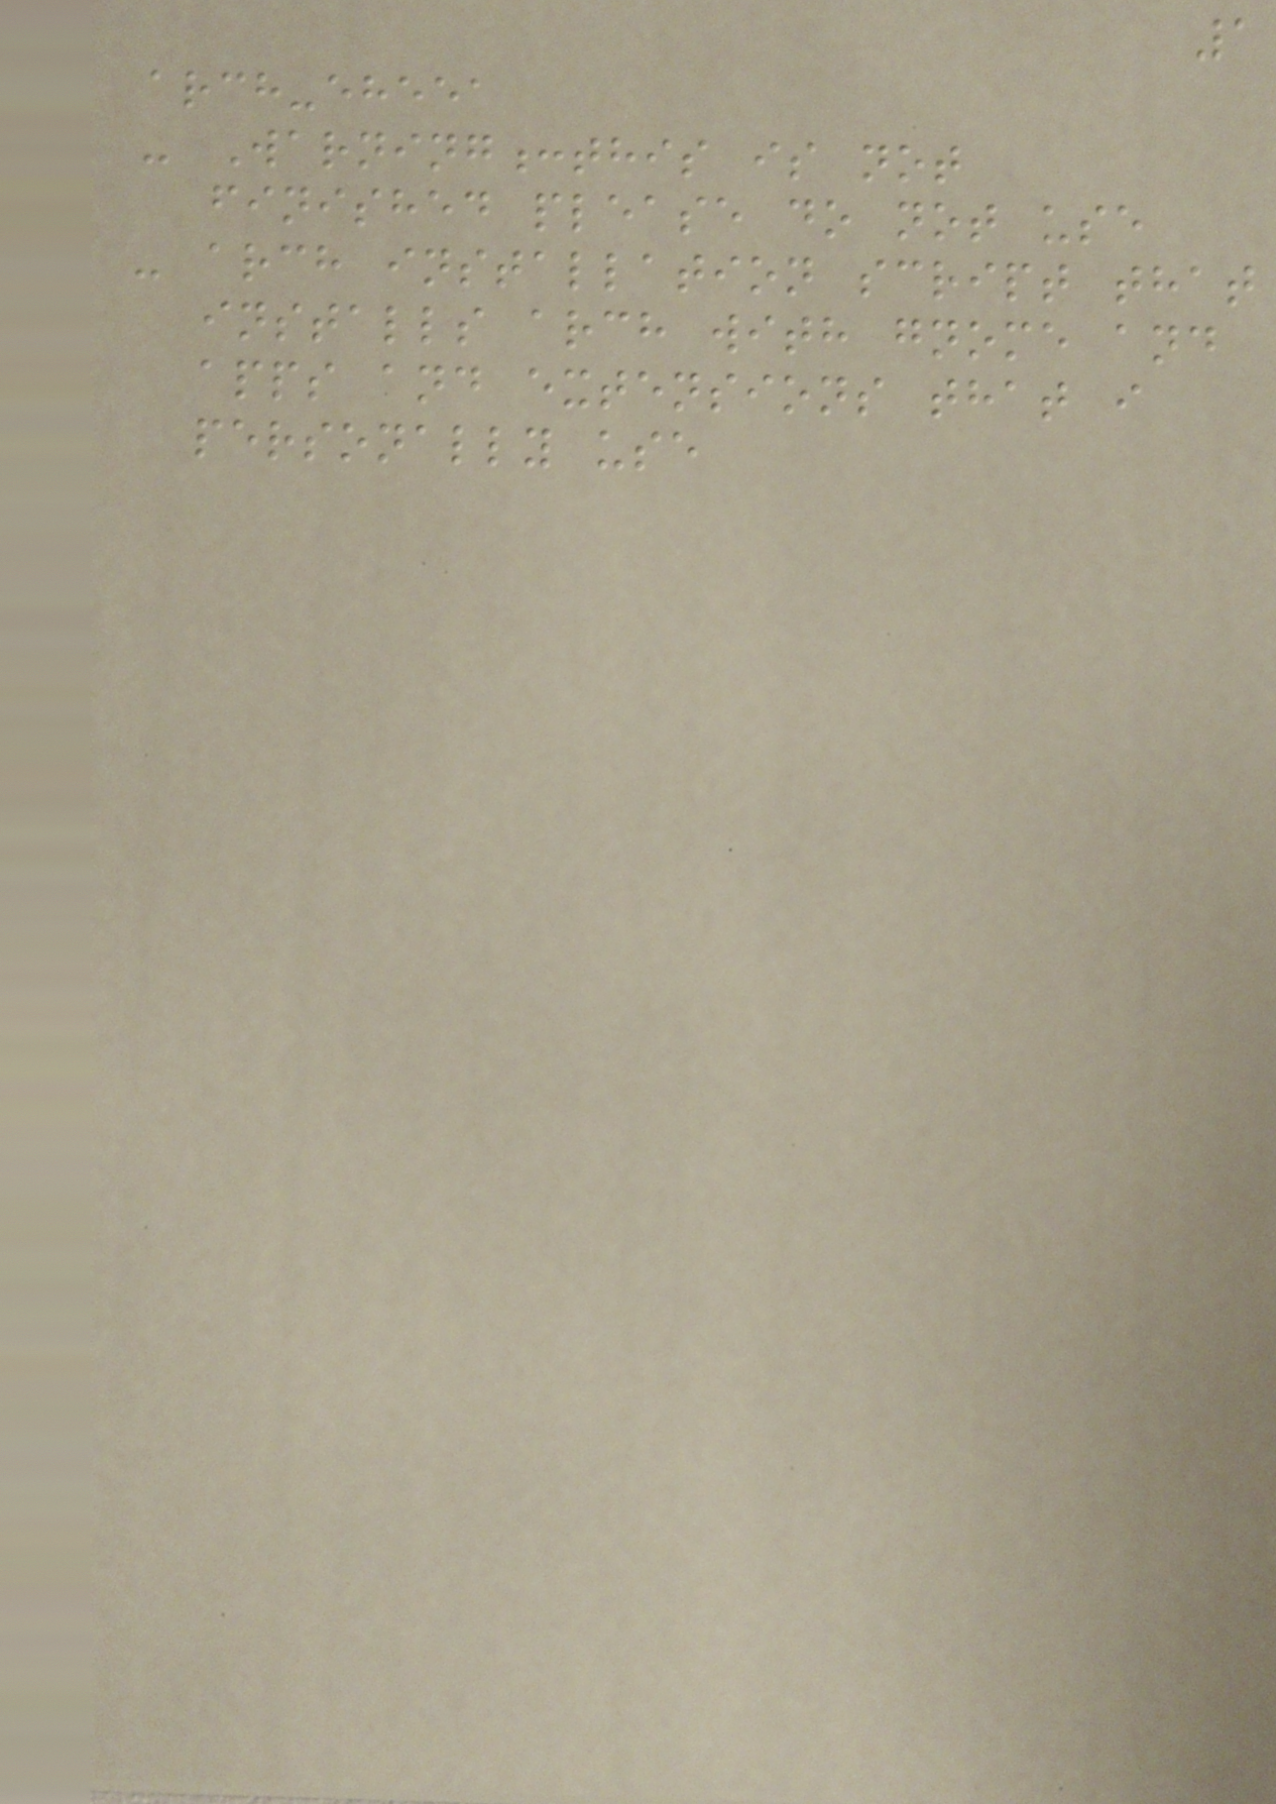1
arch-eheea
- Warning:this is not
finished please do not use
- arch installation script that
installs arch with gnome and
apps and extensions that i
personally use
